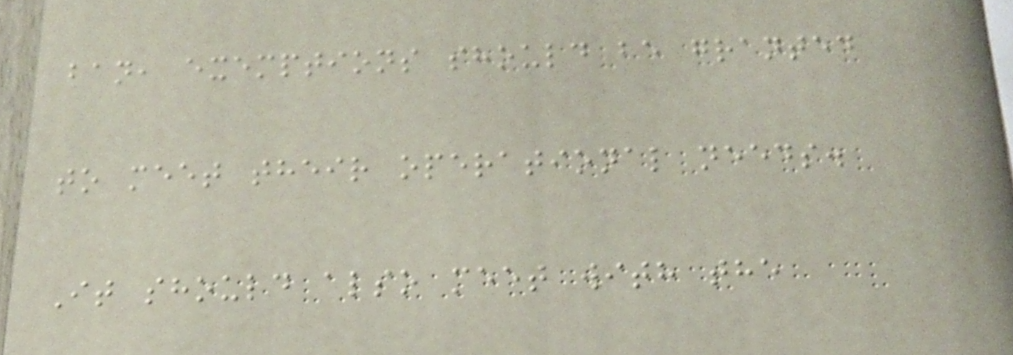ban, exemptions should be granted
to meet their operational needs.
It should also meet with the
